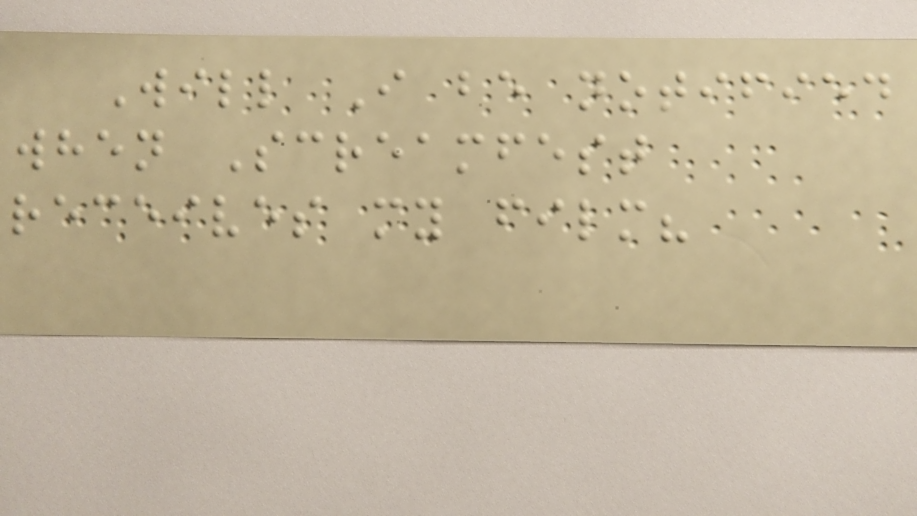Will I be notified
when Screamfest
receives my film?
